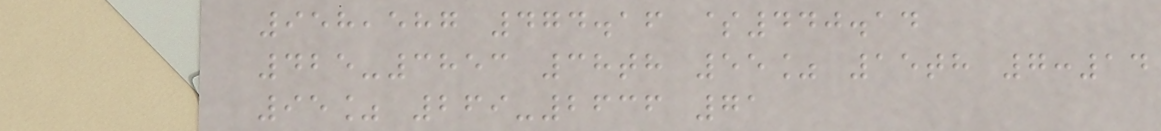958,587 474.16 $440.14
425-3853 38th 55% 15th 7:14
95% 269-2636 71
